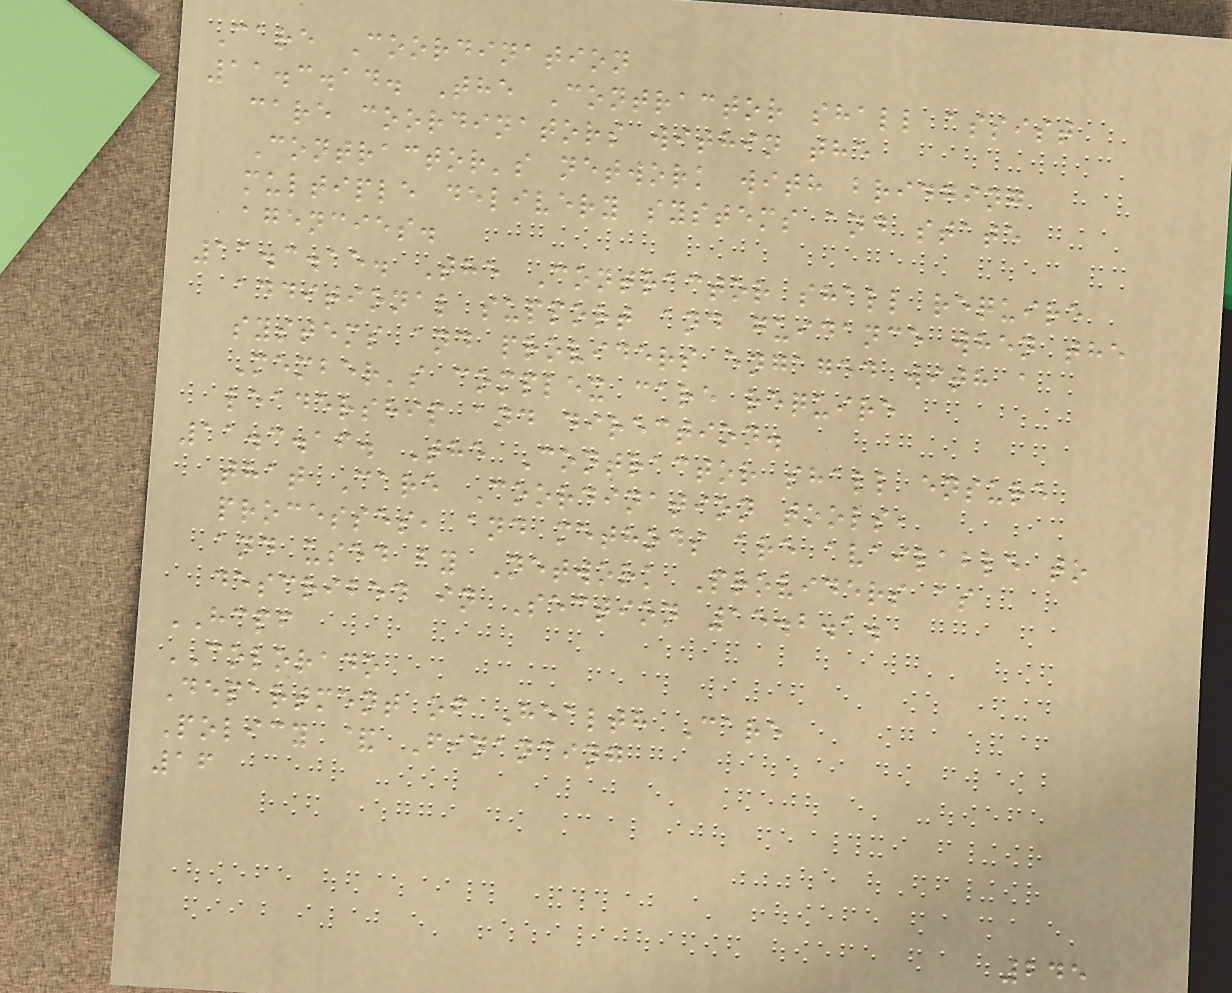Care Coordination
11.3.14. The Contractor shall assist
care coordinators within the
Contractor's network with bridging
multiple delivery systems and state
agencies.
11.3.15. The Contractor shall require
additional support and guidance when the
systems and providers engaged with a
Member's complex care require
leadership and direction.
11.3.16. The Contractor shall ensure
that Care Coordination tools,
processes, and methods are available to
and used by Network Providers as
described in Section 15.2.1.
HCPF
COLORADO
Department of Health Care
Policy & Financing
16
245
